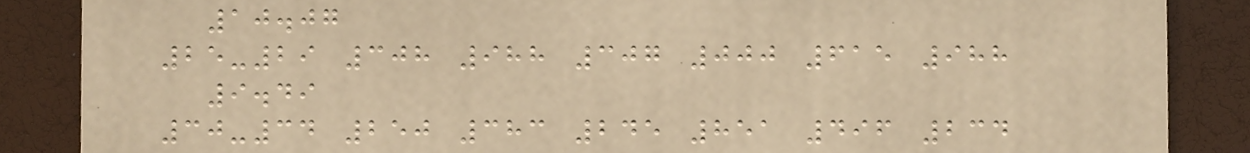10.07
25-29 308 988 307 000 615 988
9.49
30-34 250 383 245 851 496 234
